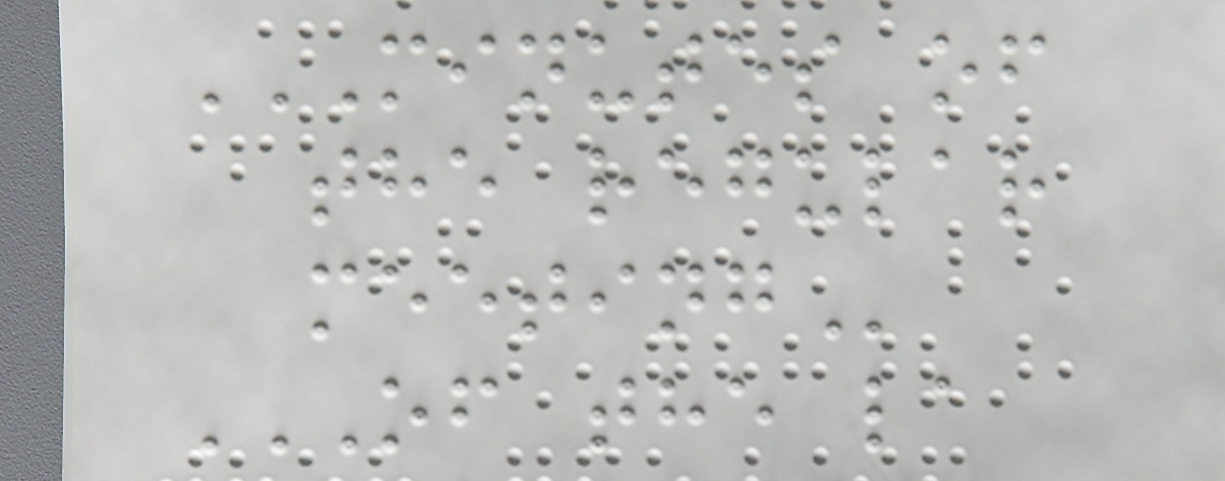MINUTES OF
THE REGULAR
MEETING
OF THE LA
